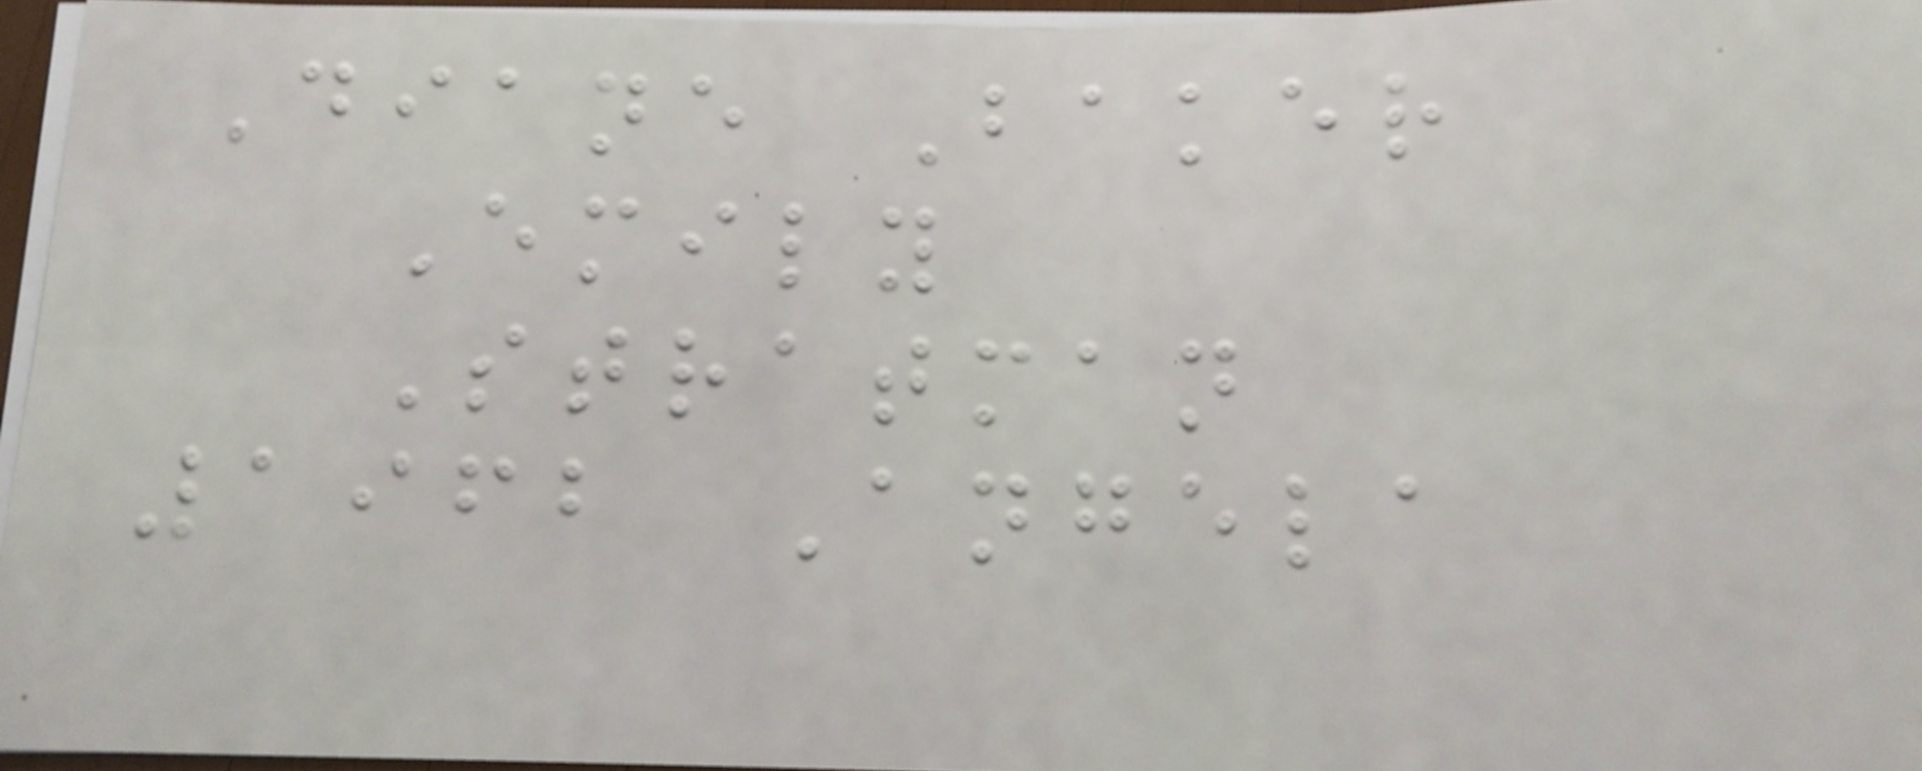Diane Baker
Emily
Stratman
1962 Angela
